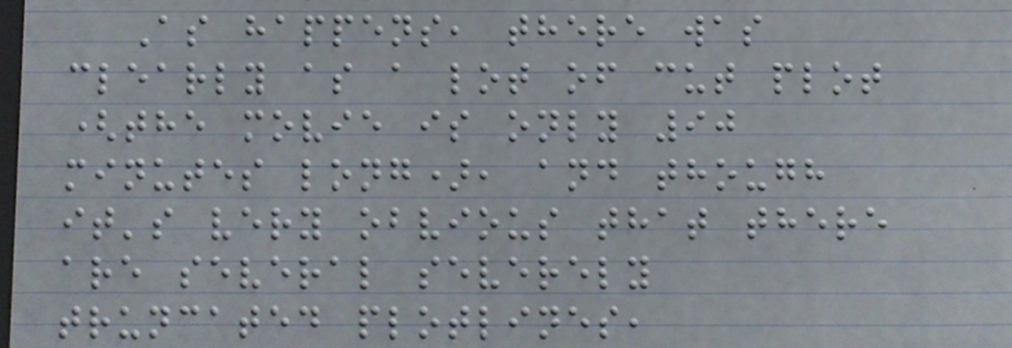As happens, there was
clearly as a lot of cut plot
(the movie is only 90
minutes long), and though
it's very obvious that there
are several severely
truncated plotlines,
